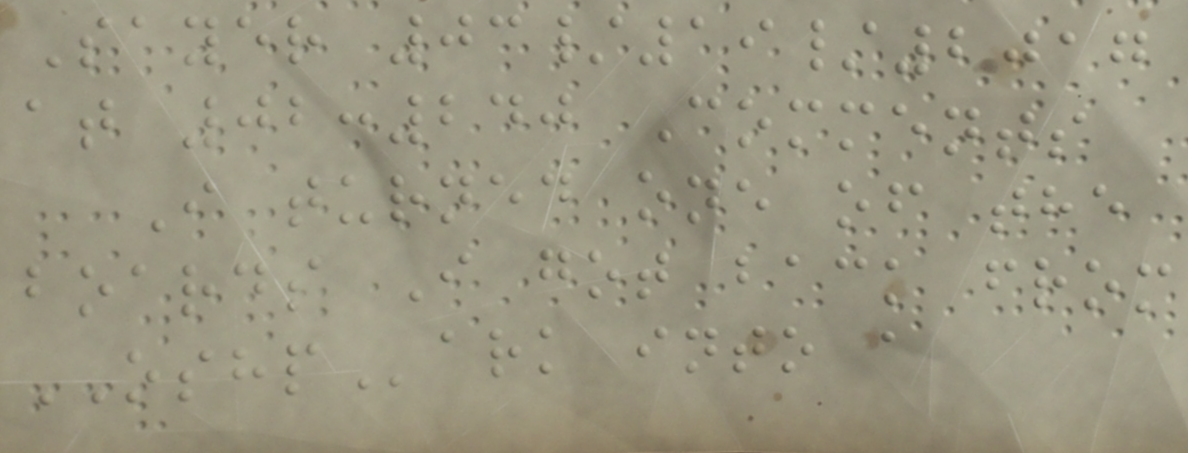Sayer 03/19/2017
at 02:240 Comments
I turned one of the
boards I got back from
OSHPark into a
